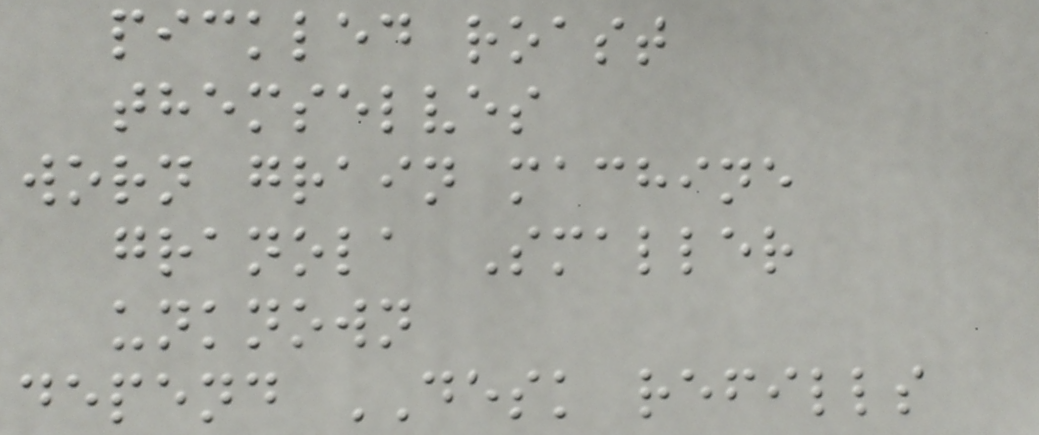pickled roast
themselves
worn grain machine
granola Smaller
unknown
depend DESK refills
